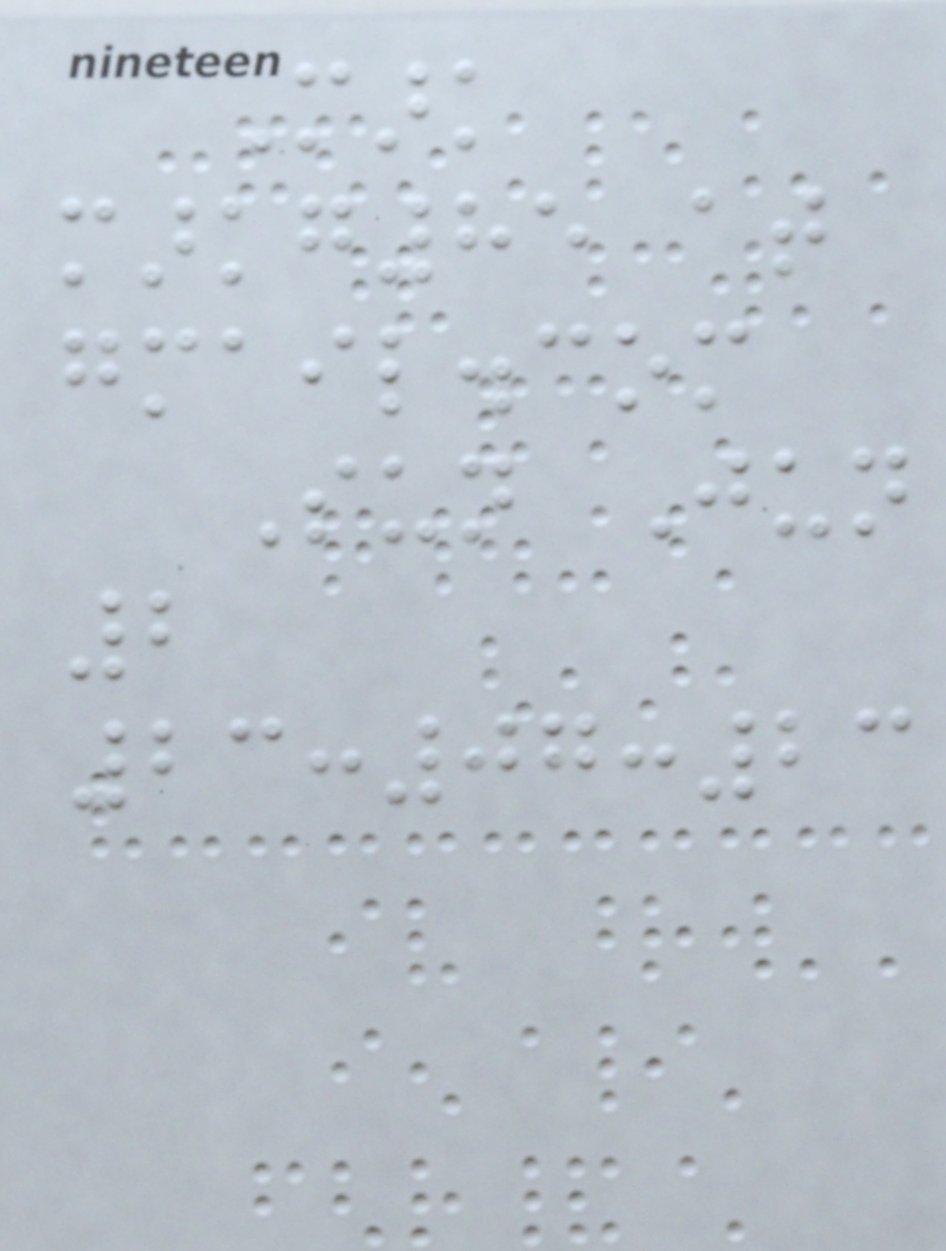Mark
markg85 at
gmail.com
Sun Jun
2
23:07:23
